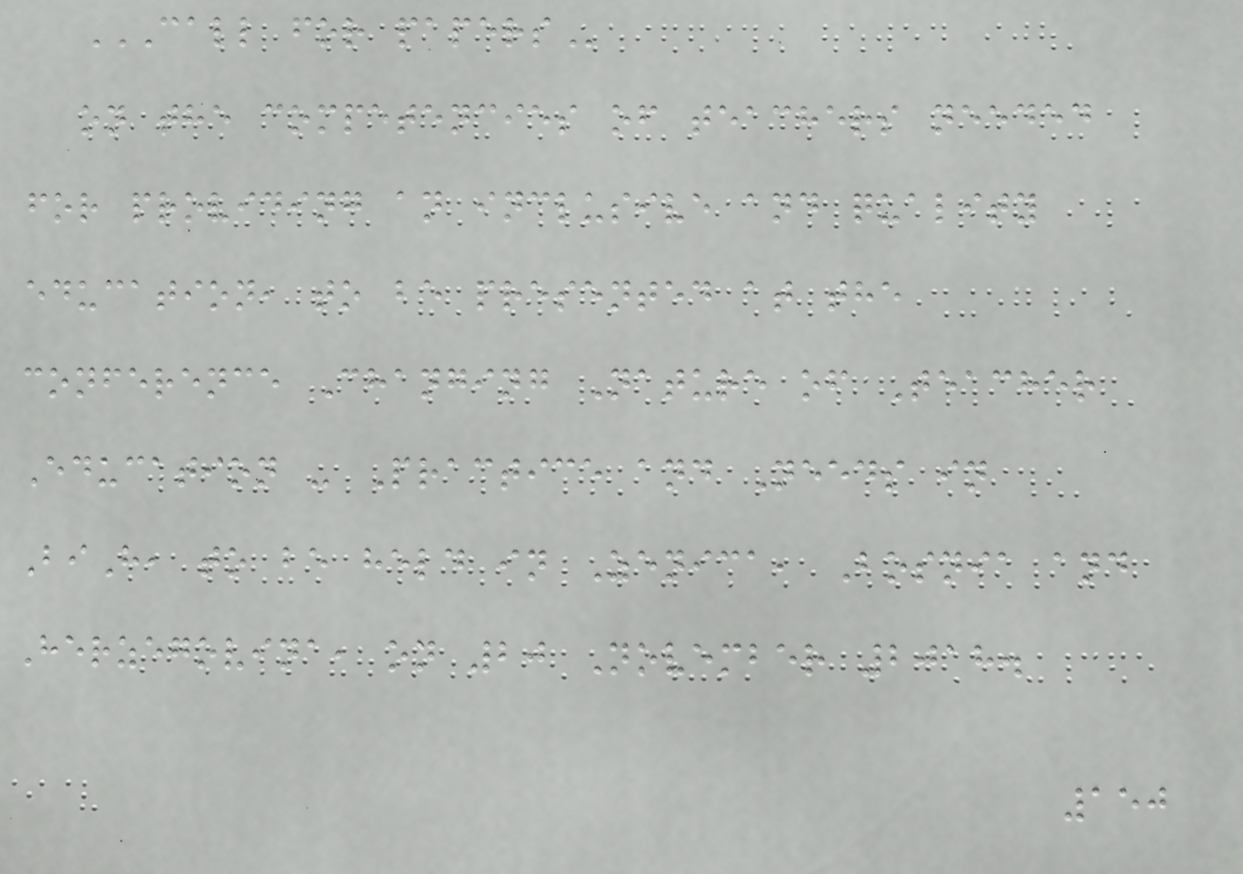CALL FOR PAPERS
on the competencies of teachers needed
for providing an inclusive and quality
education, to be presented at the
conference Changing Nature of Teacher
Education - Practice and Needs in
BiH, to be held in Zenica, Bosnia and
Herzegovina, on 20 November 2018.
150
